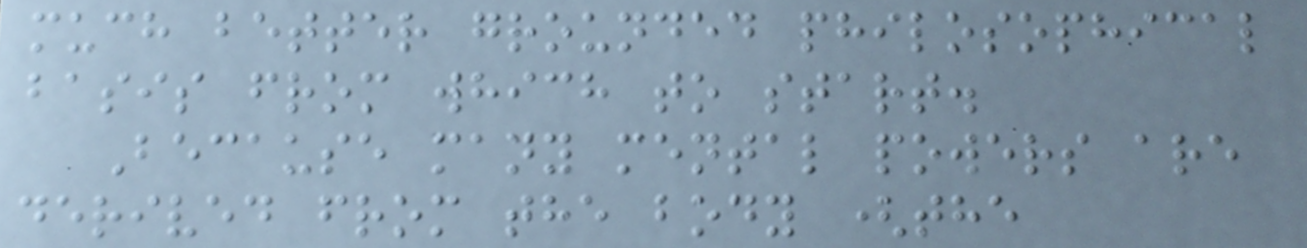much better grounded philosophical
basis from which to start.
Because many mental powers are
derived from the body (the
